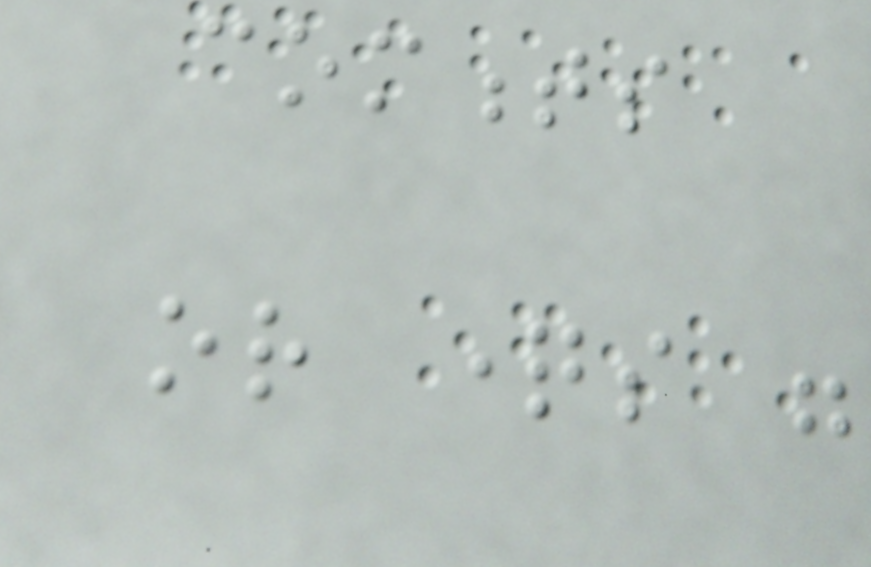comments
or questions were
